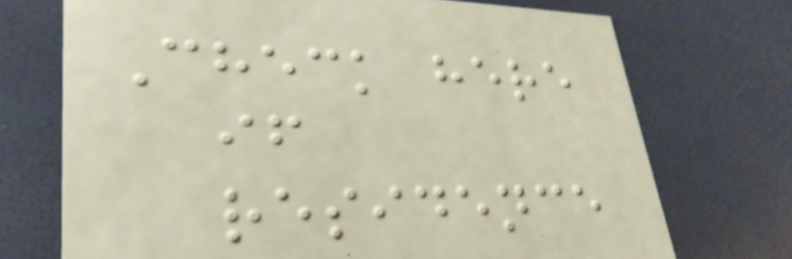Check here
if
residence
